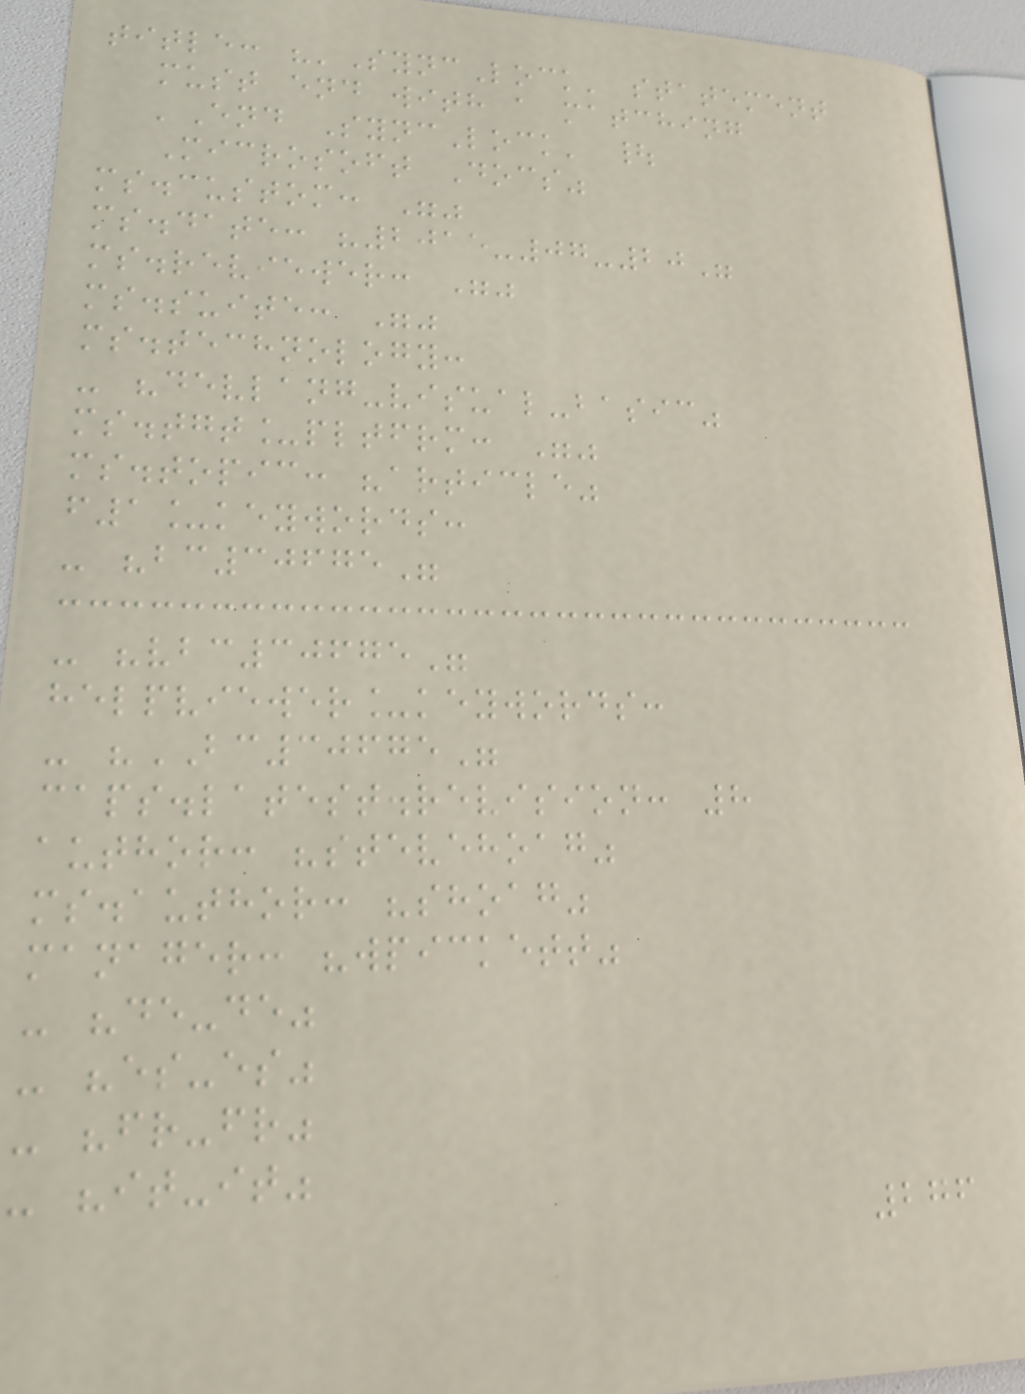title: "'SyncLock' statement
must end with a matching
'End SyncLock' |
Microsoft Docs"
ms.custom: ""
ms.date: "2015-07-20"
ms.reviewer: ""
ms.suite: ""
ms.technology:
- "devlang-visual-basic"
ms.tgt_pltfrm: ""
ms.topic: "article"
f1_keywords:
- "bc30675"
- "vbc30675"
helpviewer_keywords:
- "BC30675"
caps.latest.revision: 8
author: "stevehoag"
ms.author: "shoag"
manager: "wpickett"
- "de-de"
- "es-es"
- "fr-fr"
- "it-it"
276
